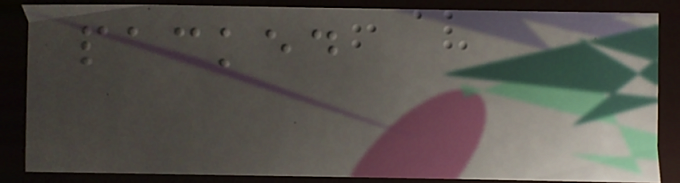packed
